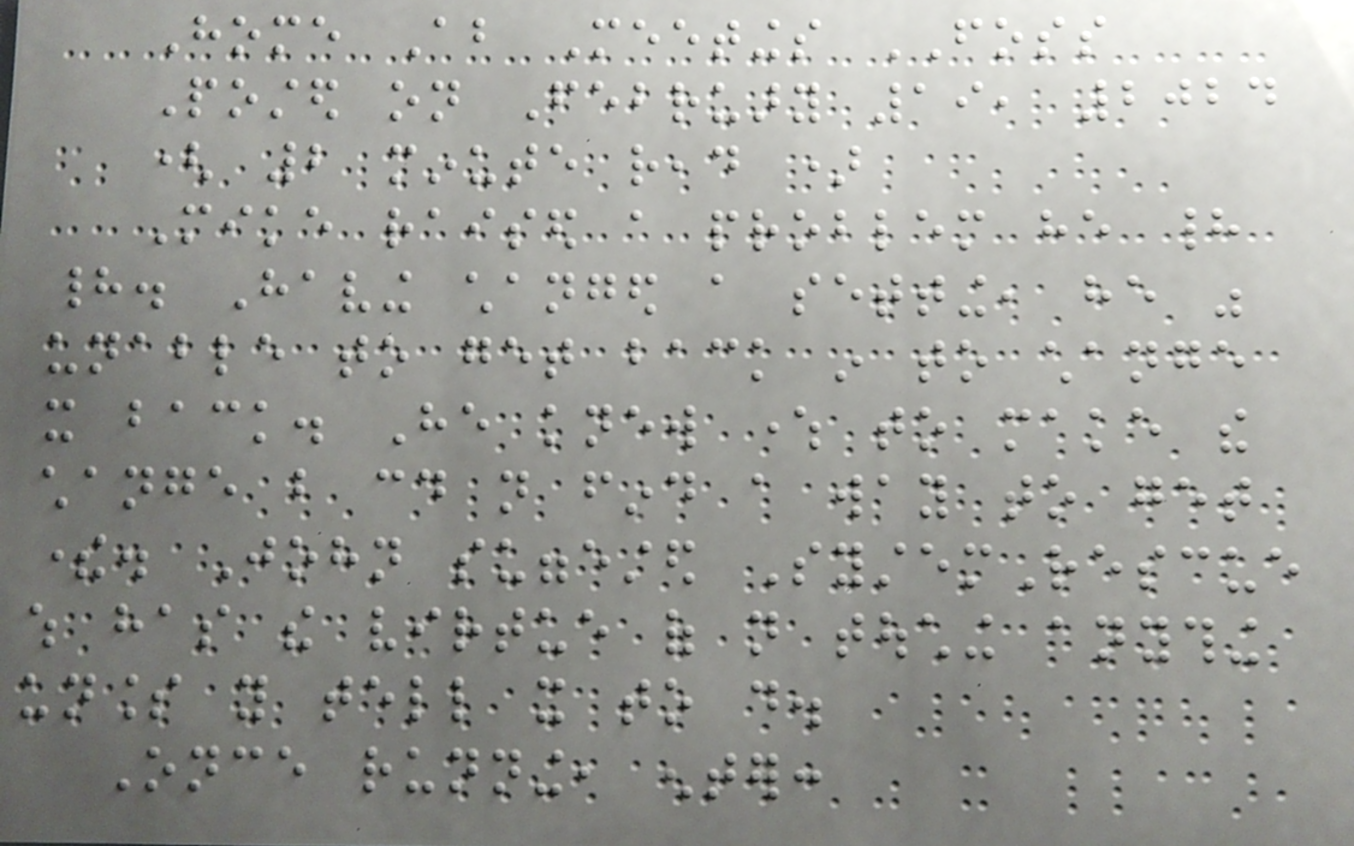Home About Meetings FOSS
Posted on February 19, 2024
( 2 minute read )
Mike raised a problem he had
had. Having changed a setting, he was
unable to get back in to change
it back. He knew where to make the
change but could not find a way to get
there. John suggested SystemRescue
which has the virtue of not touching anything
unless you tell it to do.
Once running, enter:
